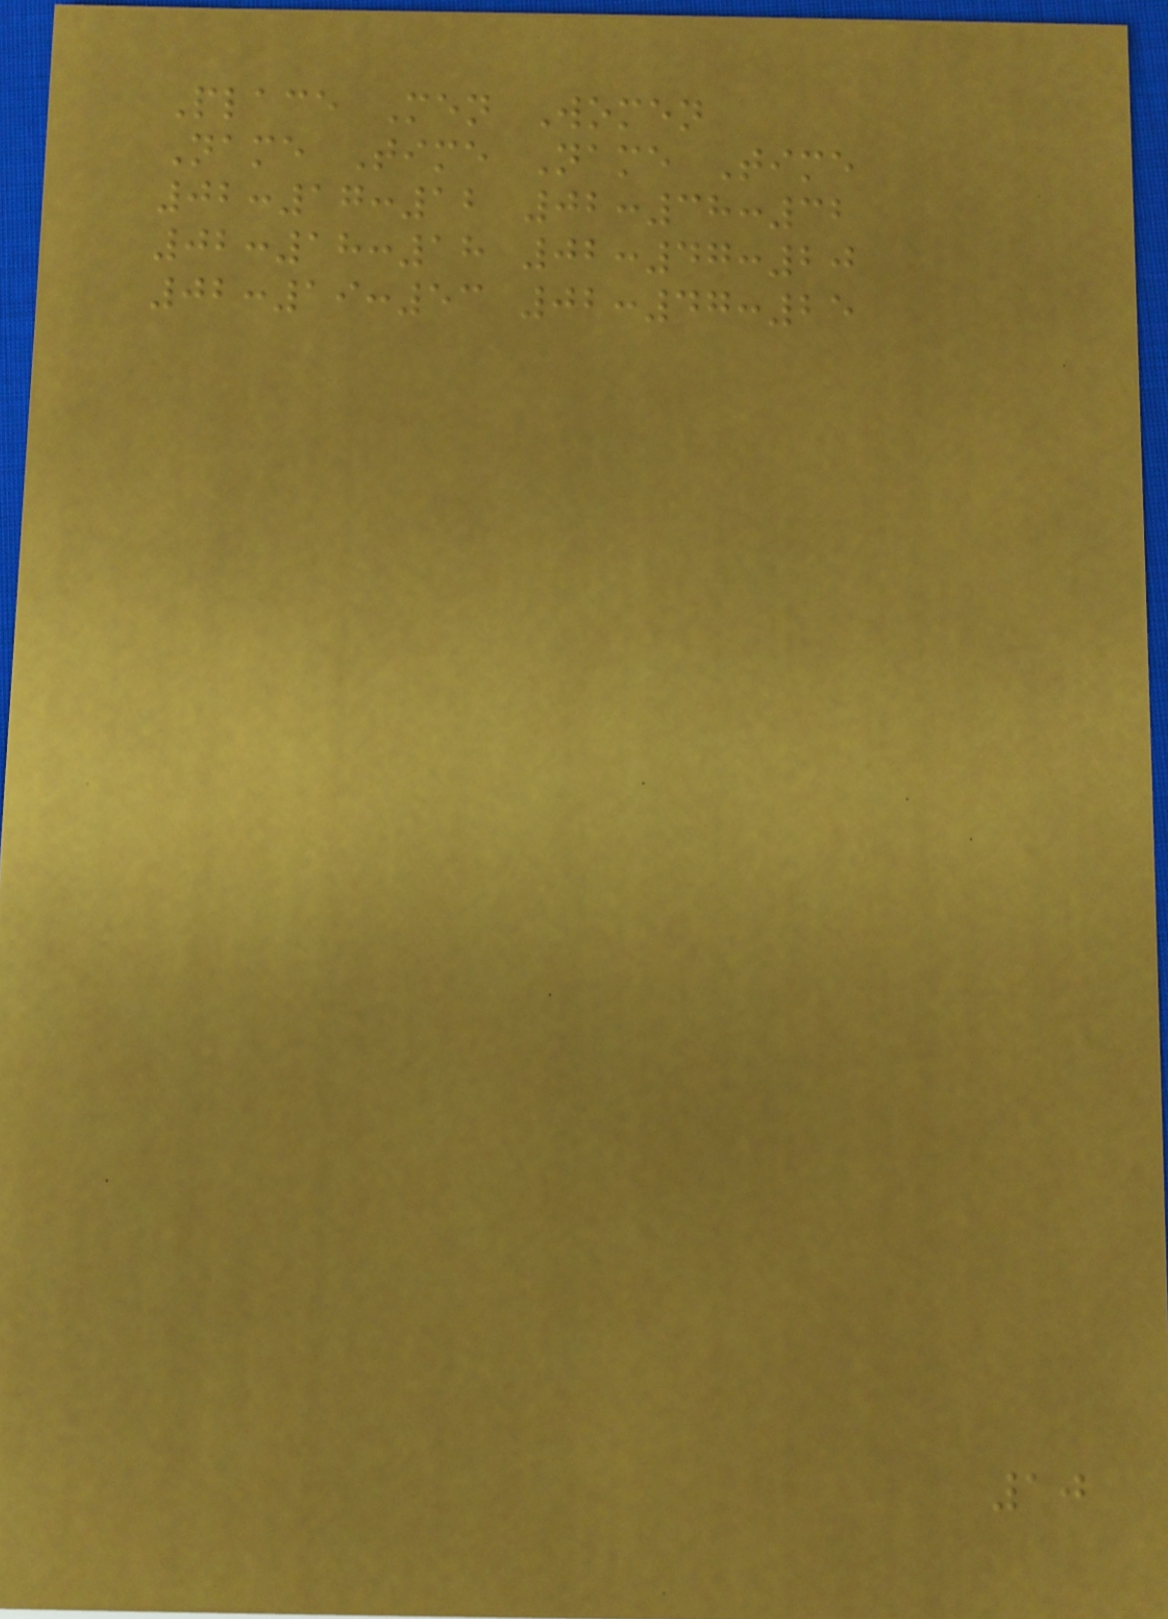Place Men Women
Name Time Name Time
02:17:12 02:38:32
02:18:18 02:47:20
02:19:53 02:47:25
10
